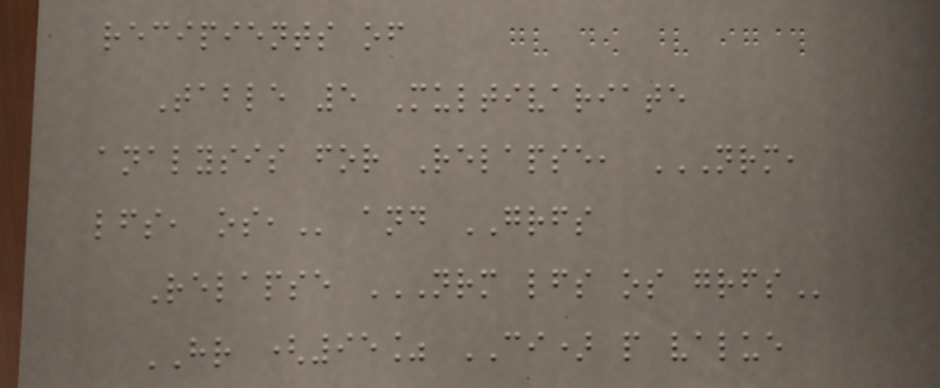recipients of
Table 5 Multivariate
analysis for Relapse, NRM,
LFS, OS, and GRFS
Relapse NRM LFS OS GRFS
HR (95% CI) p value
